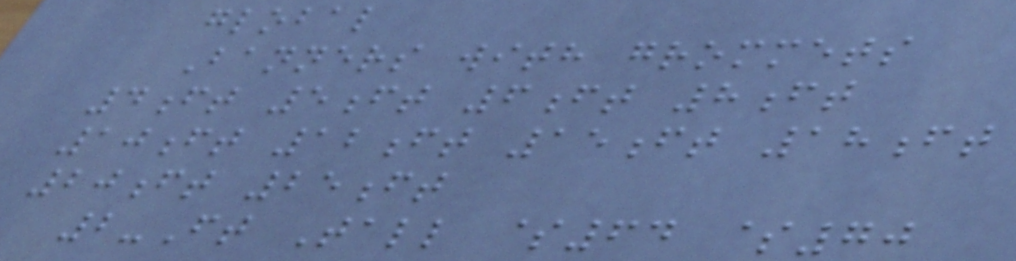global
Banners with grommets
4ft 5ft 6ft 8ft
10ft 12ft 15ft 18ft
20ft 25ft
2-Ft Tall $64 $70
